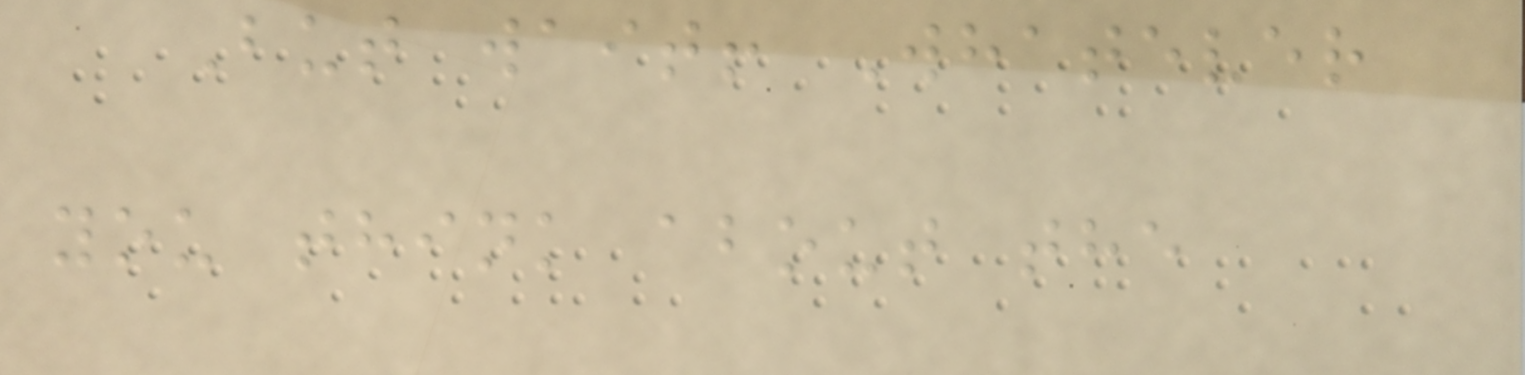But wait! Whatever
you think about the
